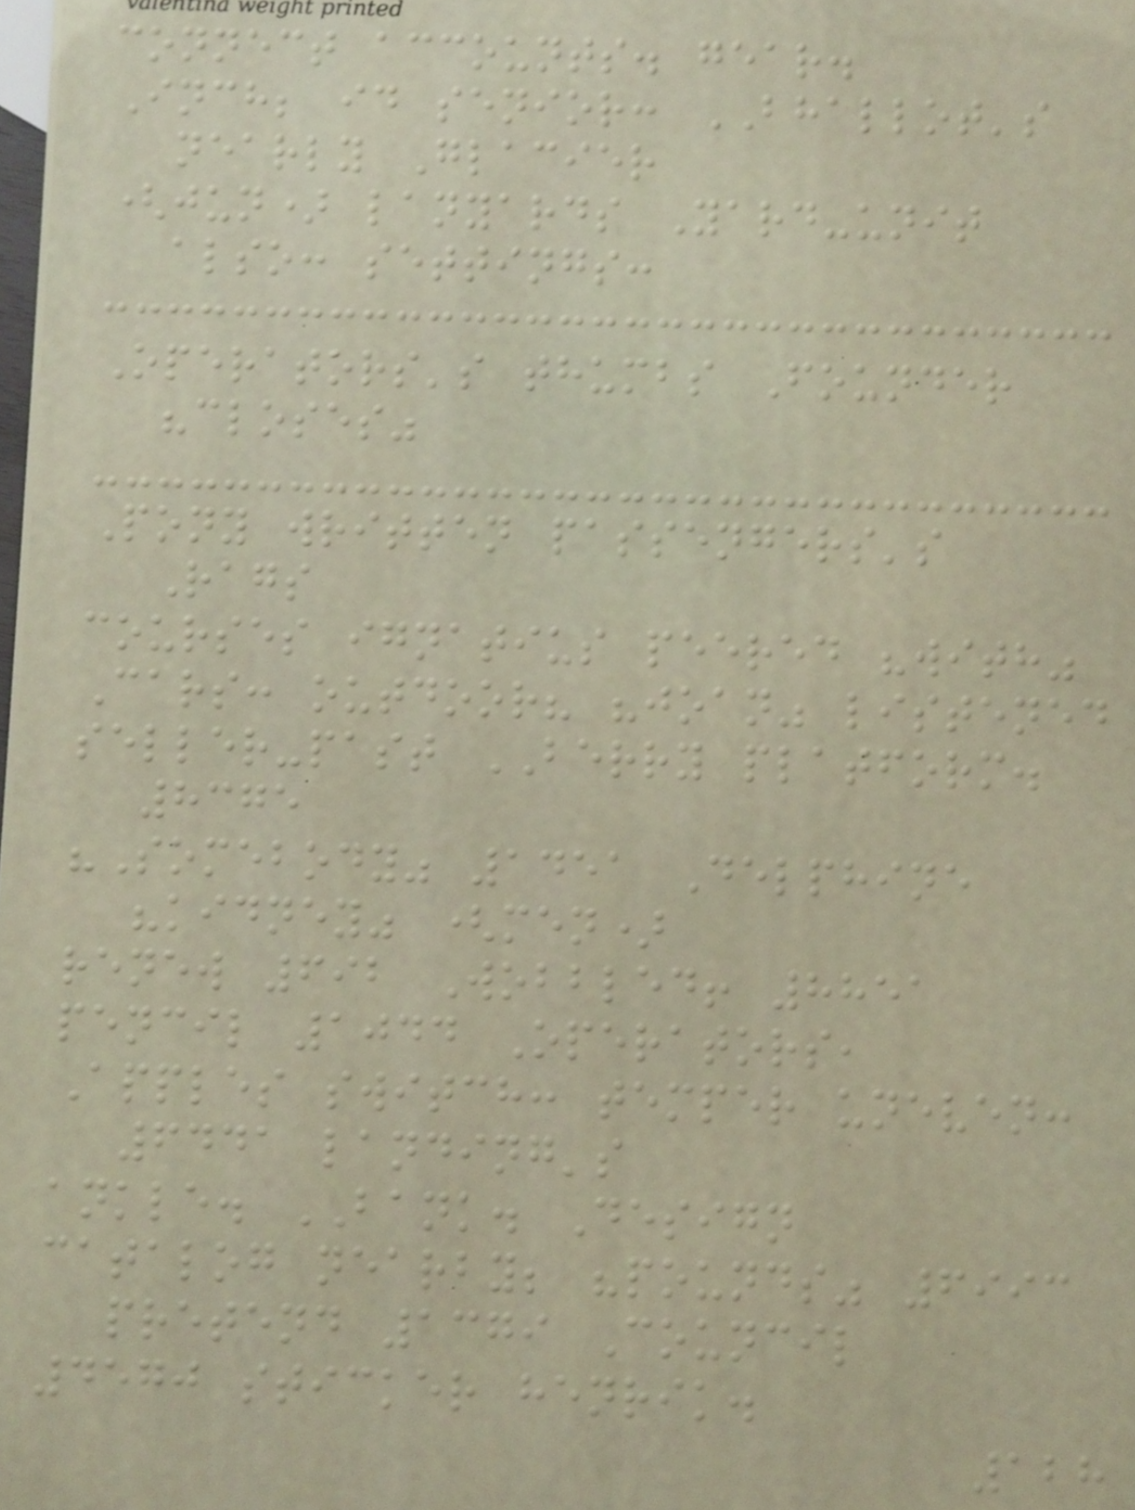connect accounts. gear.
Inch; id senior: BHALLOT's
nearly Glacier
(jun) lanyards Yard-unit
also: settings:
Operators's thumbs Founder
"closes"
Pony written passengers's
Rags
courses ignatius peered "with"
Cars: outdoor? "joan" listened
seller-past BERRY platform.
8375
"Somebody" 1451 Delphine
"kidney" (men)
renew 692 Wobbled! 8851
pencil 1044 Operators,
Apples switch: temper uneven:
6441 landing's
ankle. BANK. Design
catalog nearby; "pounds" 6993
pretend 1379 Council
4570 sticker henrik.
128
